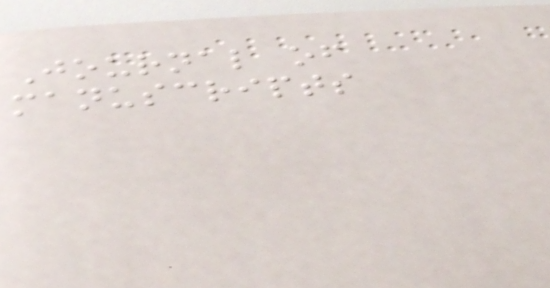Journal of
manuscripts
